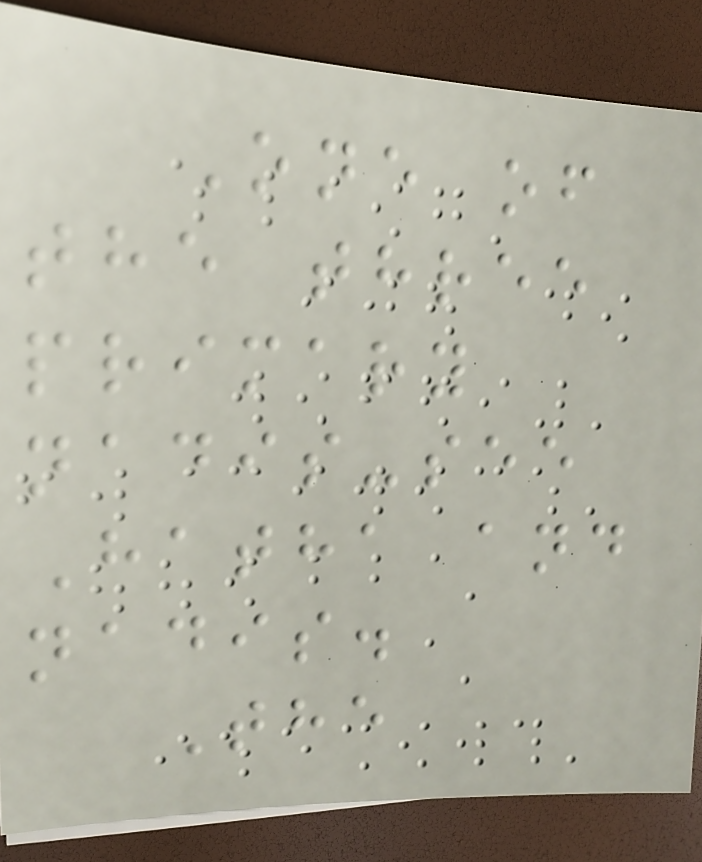One of
the three
primary
nadis-see
Hatha and
nadis.
The
